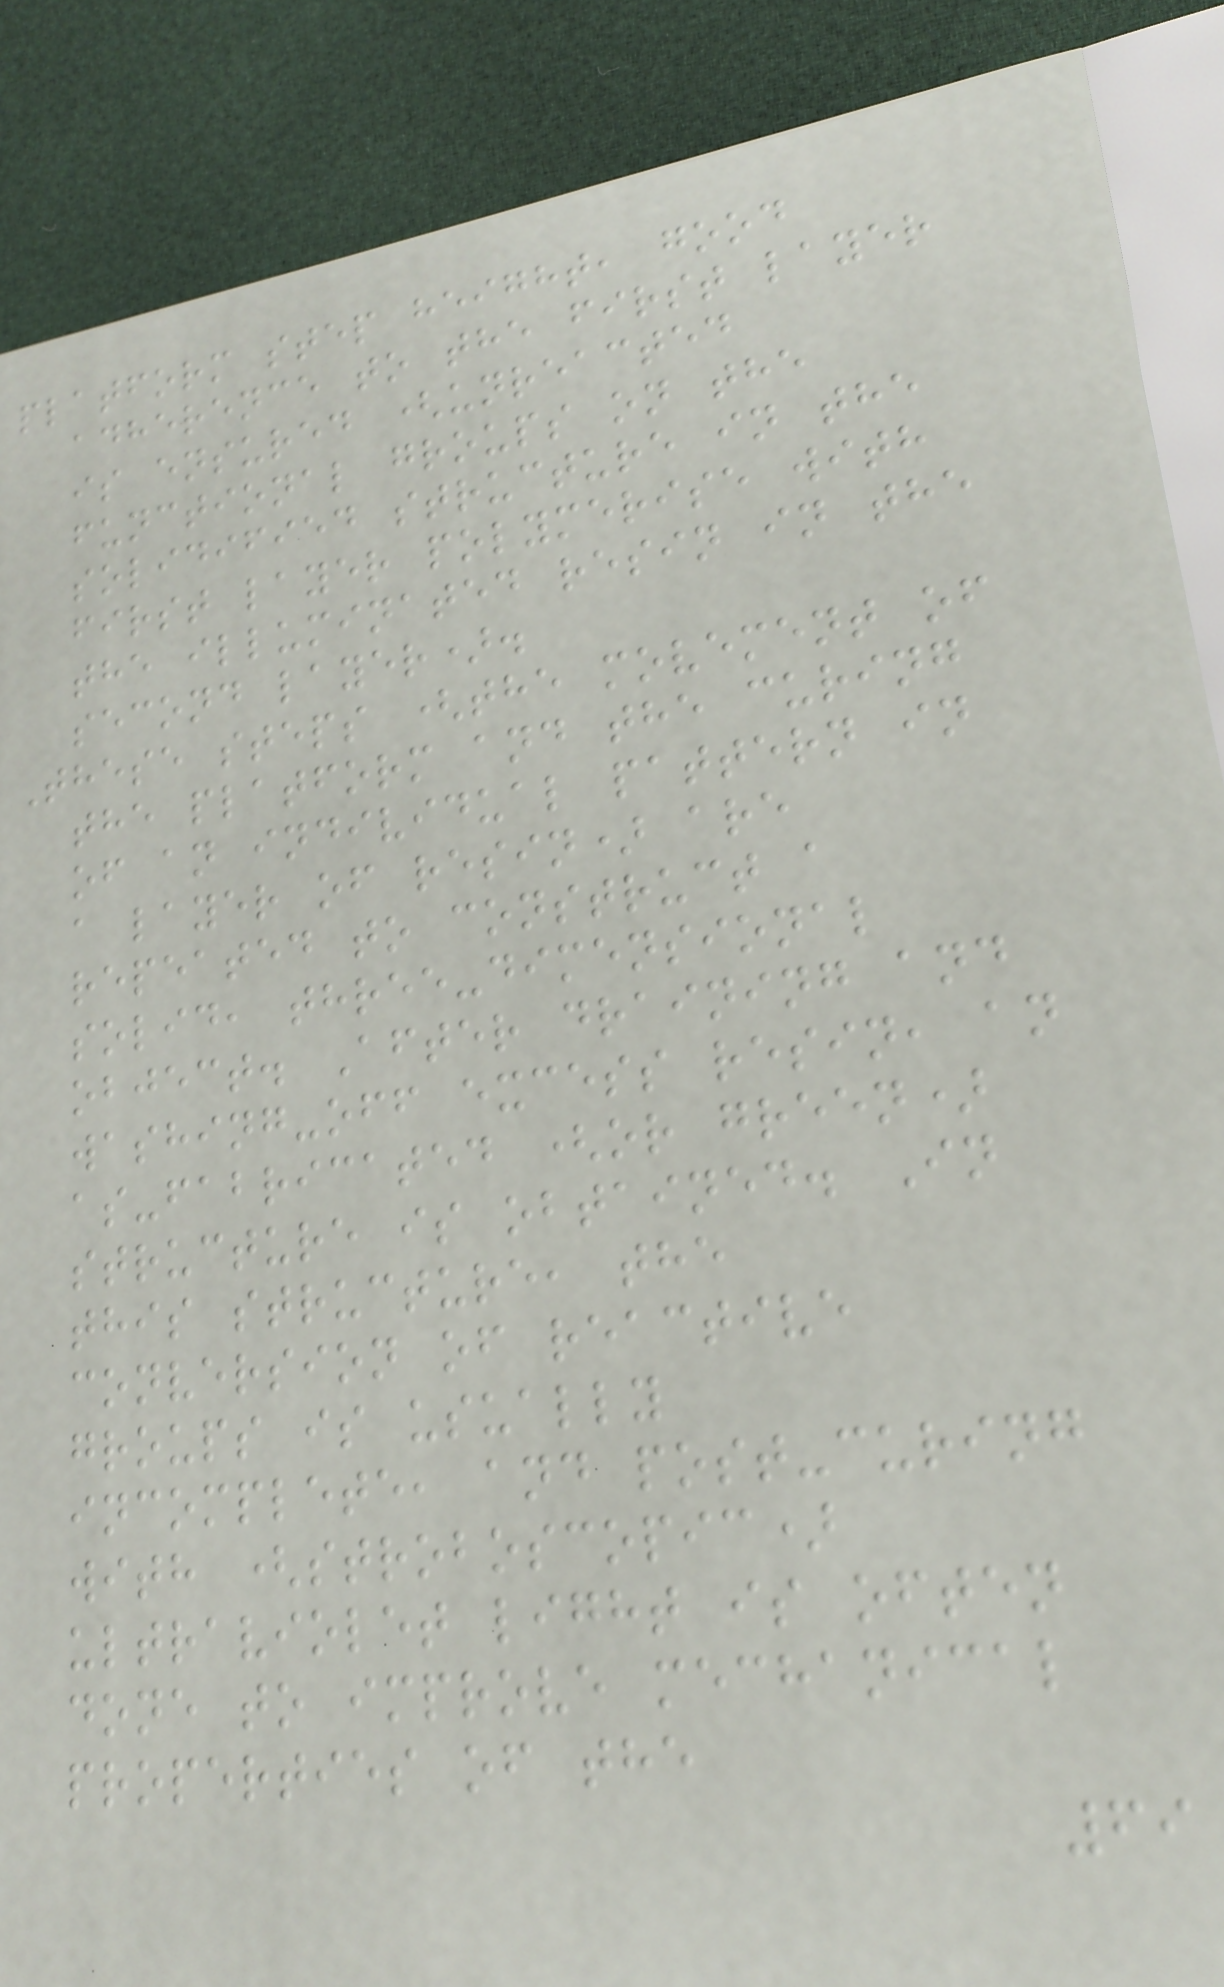platform step height, good
adherence to the first layer
is ensured (unreacted
functional groups on the
solidified structure in the
first layer polymerise with
the illuminated resin in the
second layer).
These steps (the movement of
the platform and the curing
of an individual pattern in
a layer of resin) are
repeated to construct a
solid, three-dimensional
object. After draining and
washing-off excess resin, an
as-fabricated (or green)
structure is obtained. In
this structure, the
conversion of reactive
groups is usually
incomplete, and post-curing
with (stroboscopic)
ultraviolet light is often
done to improve mechanical
properties of the
69
